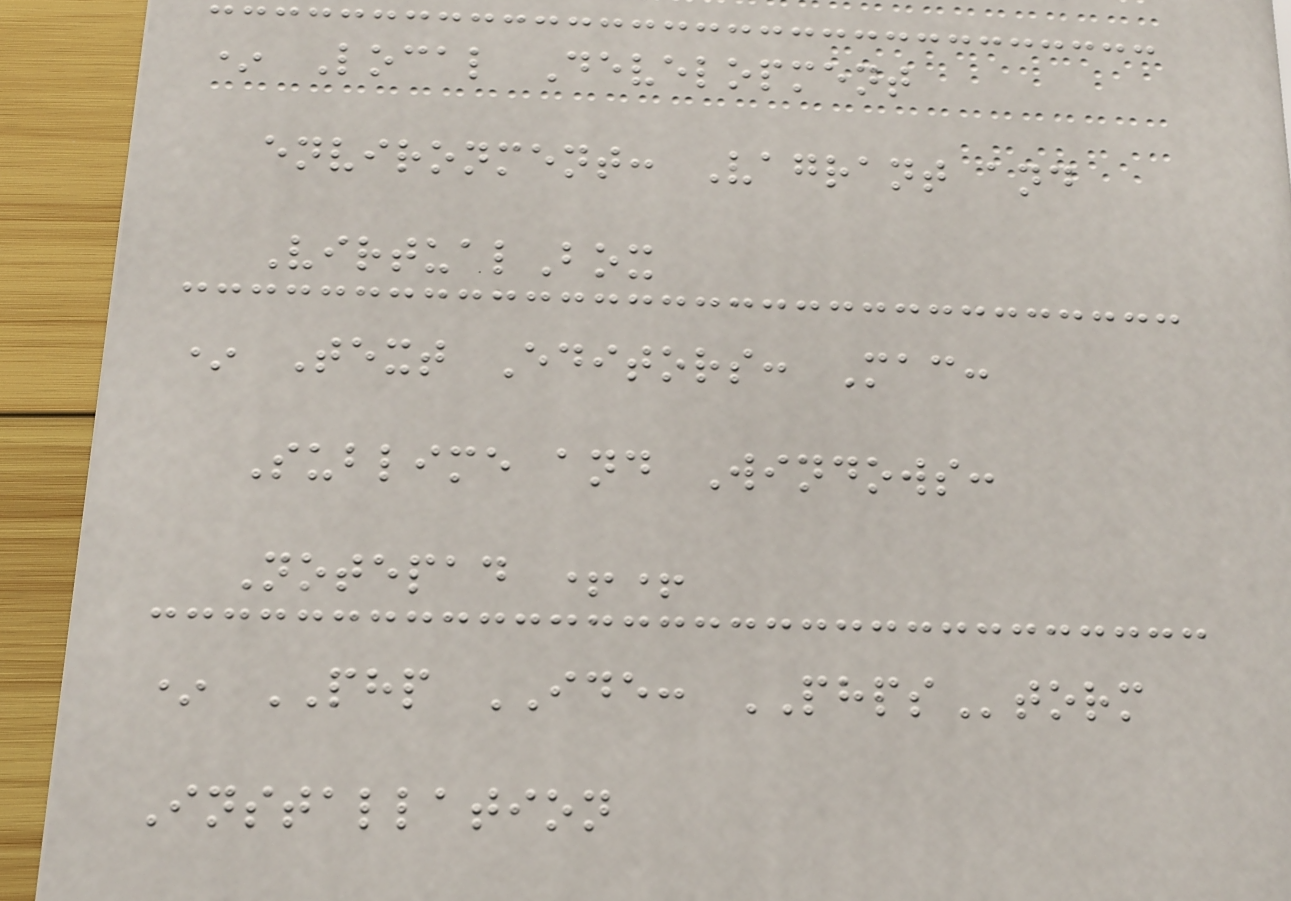* Local Development
environment: Vagrant and
VirtualBox
* Text Editors: Mac:
Sublime and Windows:
Notepad ++
* PHP IDE: PHPStorm
Installation
